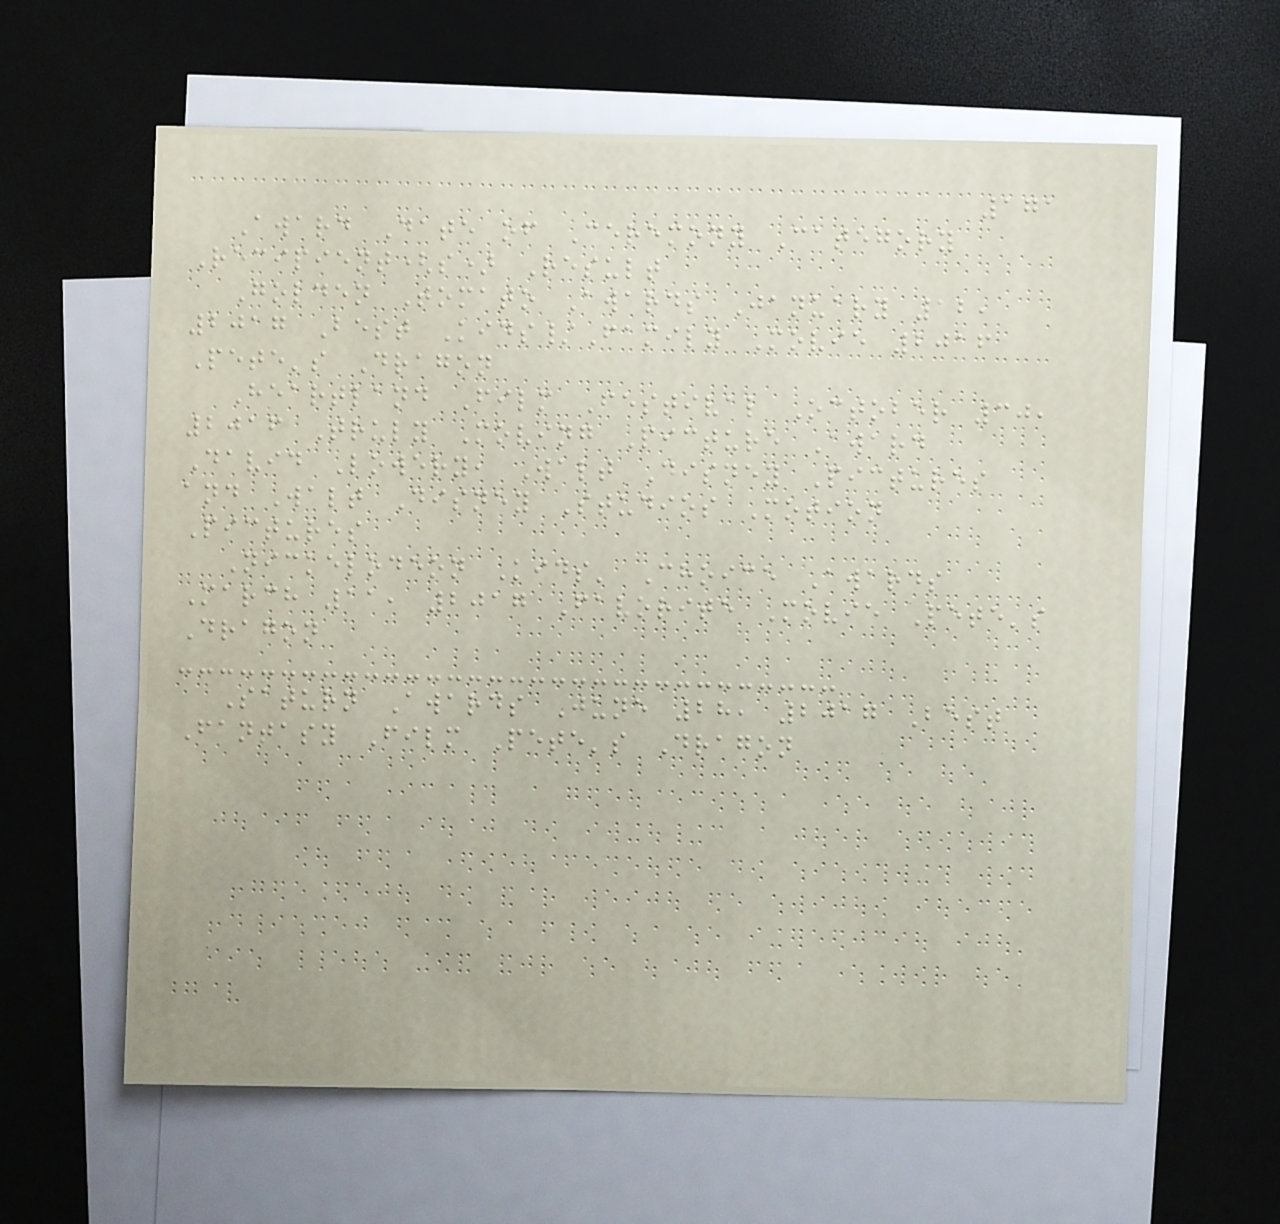171
Award Date of Ceremony Category
Recipient(s) Result
Golden Tomato Awards January 12,
2017 Best Kids/Family Movie 2016
Pete's Dragon
Heartland Film Festival October 30,
2016 Truly Moving Picture Award
David Lowery, Walt Disney Pictures
and Walt Disney Studios Motion
Pictures
Nickelodeon Kids' Choice Awards
March 11, 2017 Favorite Movie Pete's
Dragon
Saturn Awards June 28, 2017 Best
Fantasy Film Pete's Dragon
